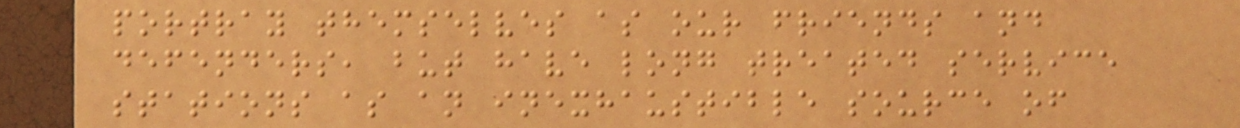portray themselves as our friends and
defenders, but have long treated service
stations as an inexhaustible source of
